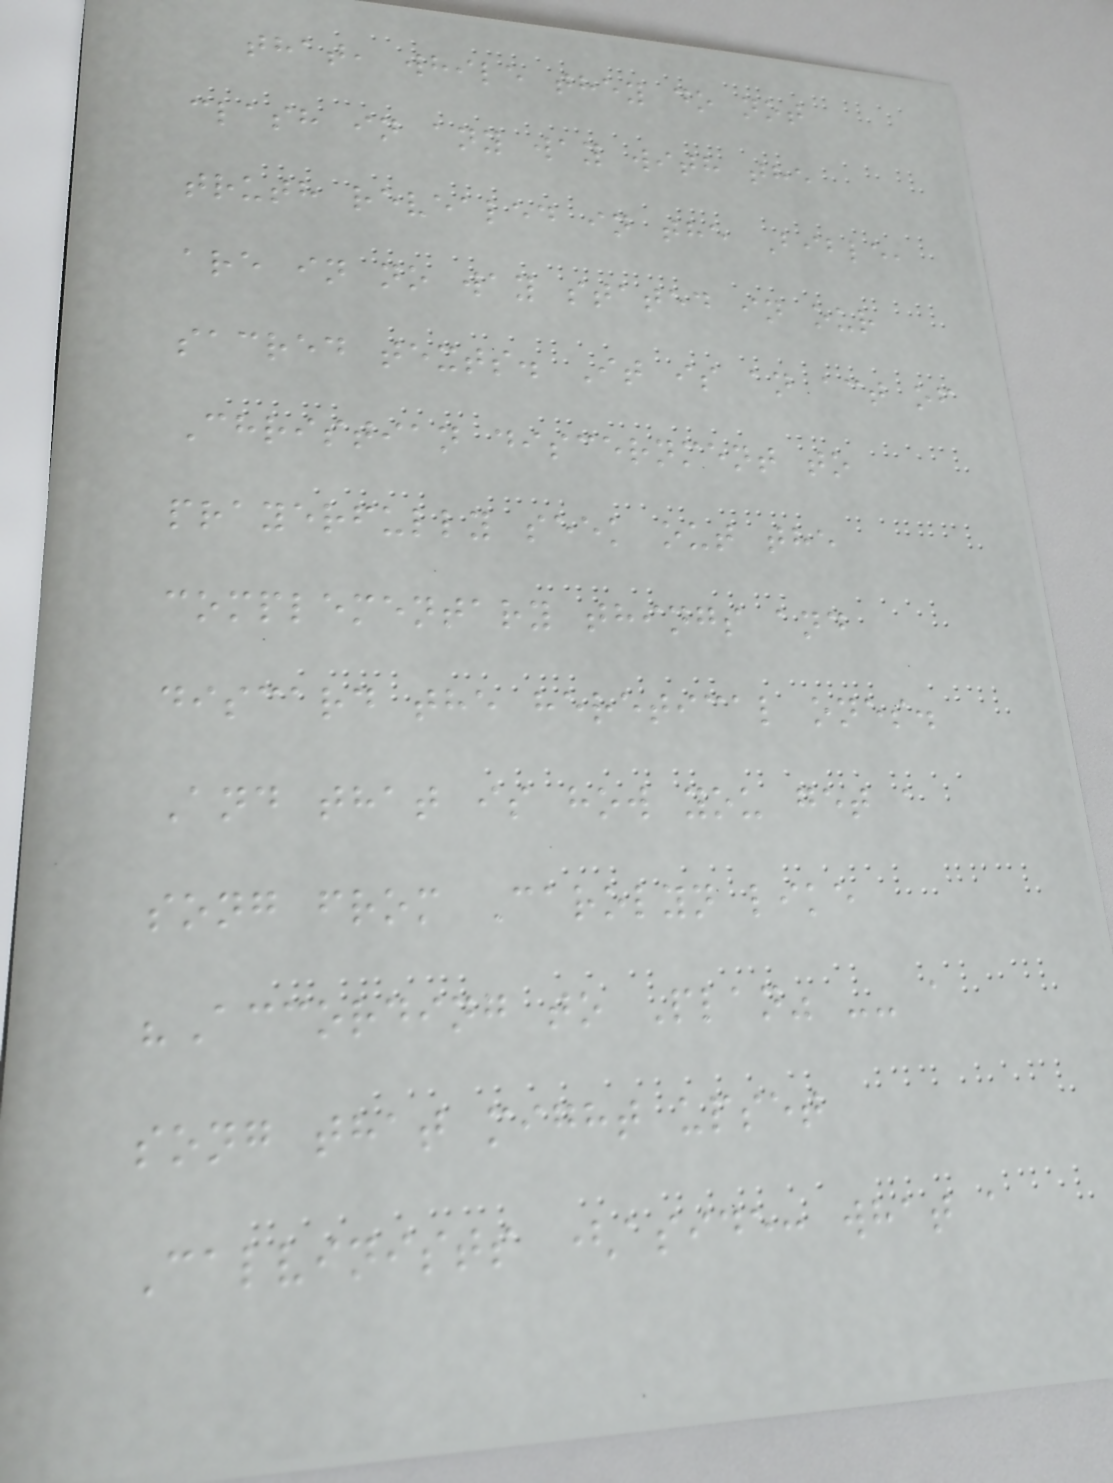that, while they do not
clash in any way with the
truth revealed in the Bible,
are in no way stated in our
sacred texts. It is an act of
Christian discernment to
prayerfully seek out the
complementary things and
discard the heretical ones.
And that is how you get a
song from Carolyn like
"According to Plan" -- a
song that might upset
Calvinists (aside: what a
